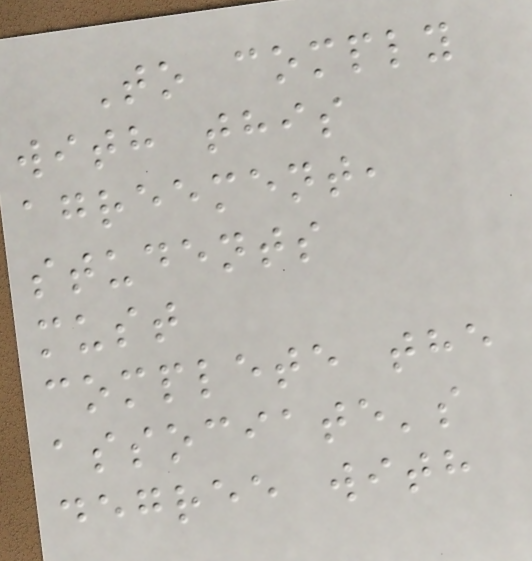To comply
with this
agreement,
students
must
complete the
associate's
degree with
